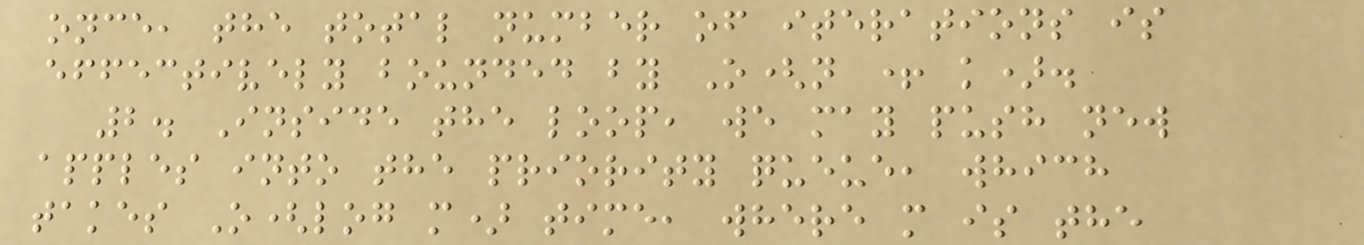once, the total number of iterations is
effectively bounded by O(n + k).
2. Inside the loop, we may push new
apples into the priority queue, which
takes O(log m) time, where m is the
